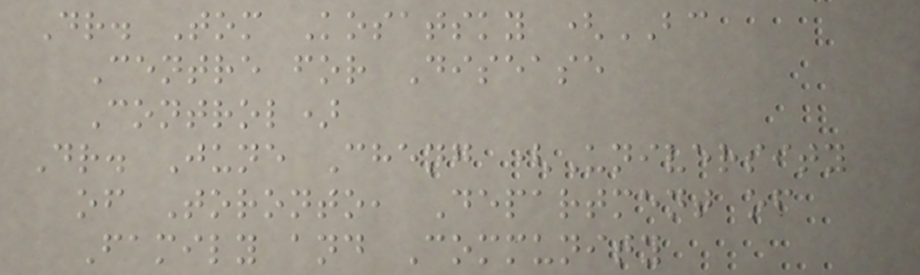Dr. Tom Kosatsky (BC
Centre for Disease
Control)
Dr. June Cheng (University
of Toronto, Department of
Family and Community
